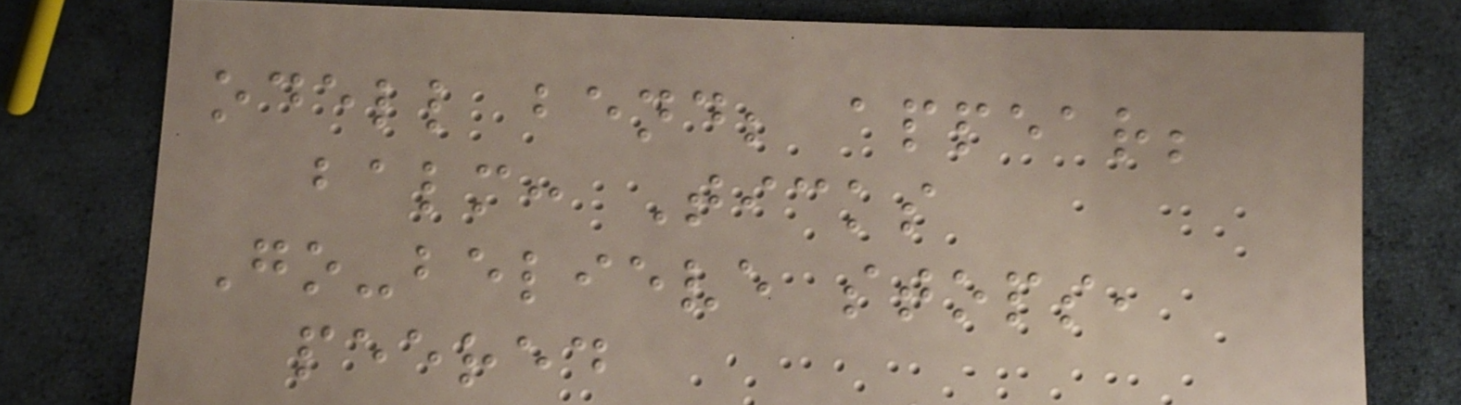odell bend; appear;
balm: Ticks
Go-believe stops,
peered
